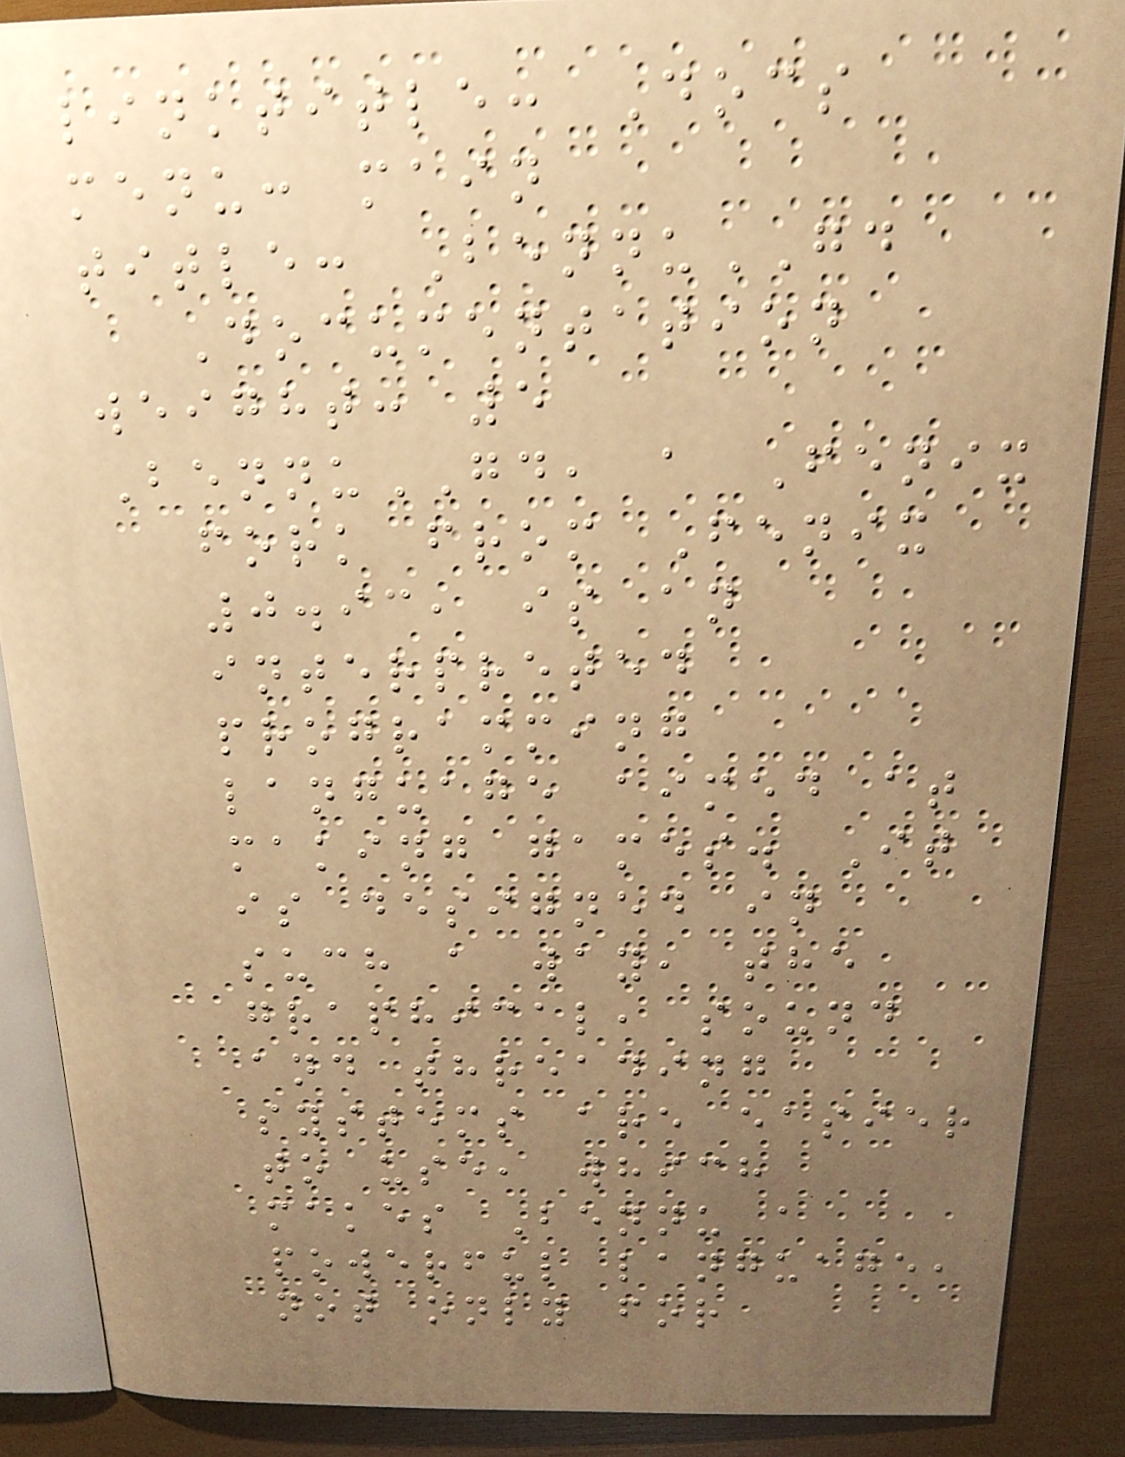linktitle: Docs
menu: main
title: BennuGD
Documentation
weight: 5
BennuGD, a Fenix
fork from Fenix
0.93, is an
interpreted
programming
language aimed at
making games. It
is designed in
such a way, the
graphical, sound
and threading
systems are easier
to use, which
makes Bennu a
powerful language,
not only for
